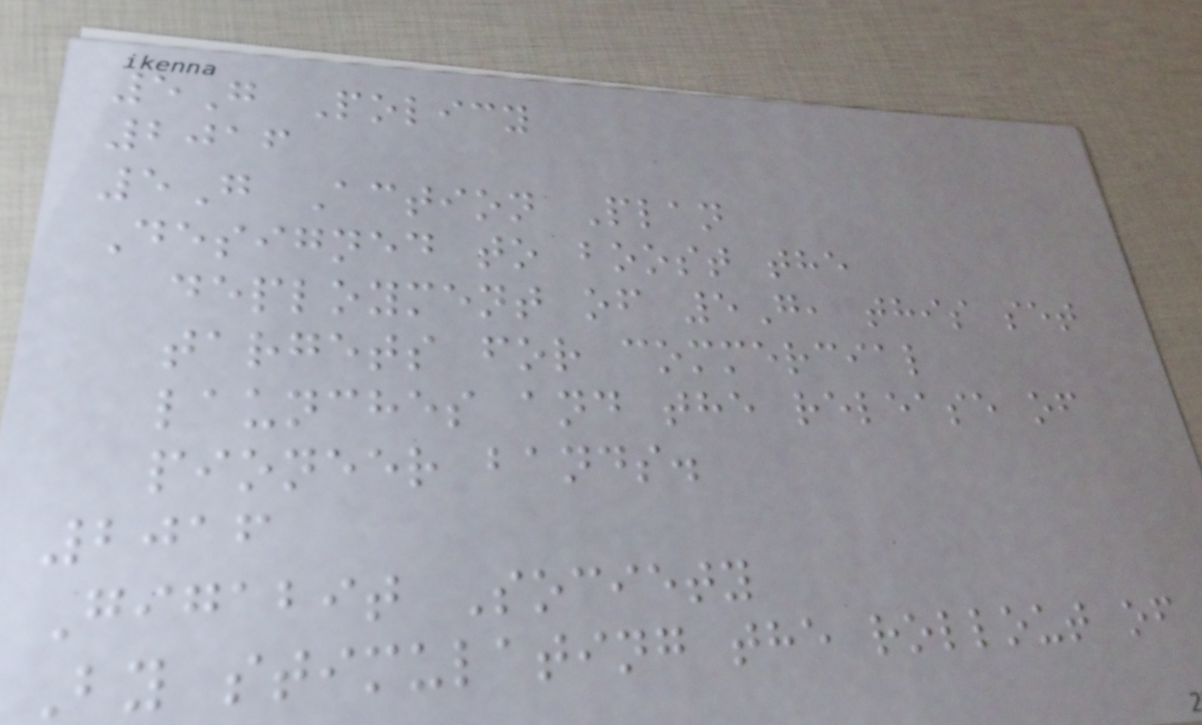5G Policy
2016
5G Action Plan
Designed to boost the
deployment of 5G, this set
targets for commercial
launches and the release of
pioneer bands.
2016
Gigabit Society
By stimulating the rollout of
